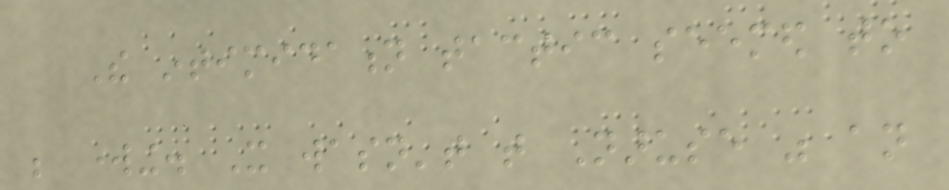The intimidation tactic seemed to
be working. It wasn't that Naruse was an
